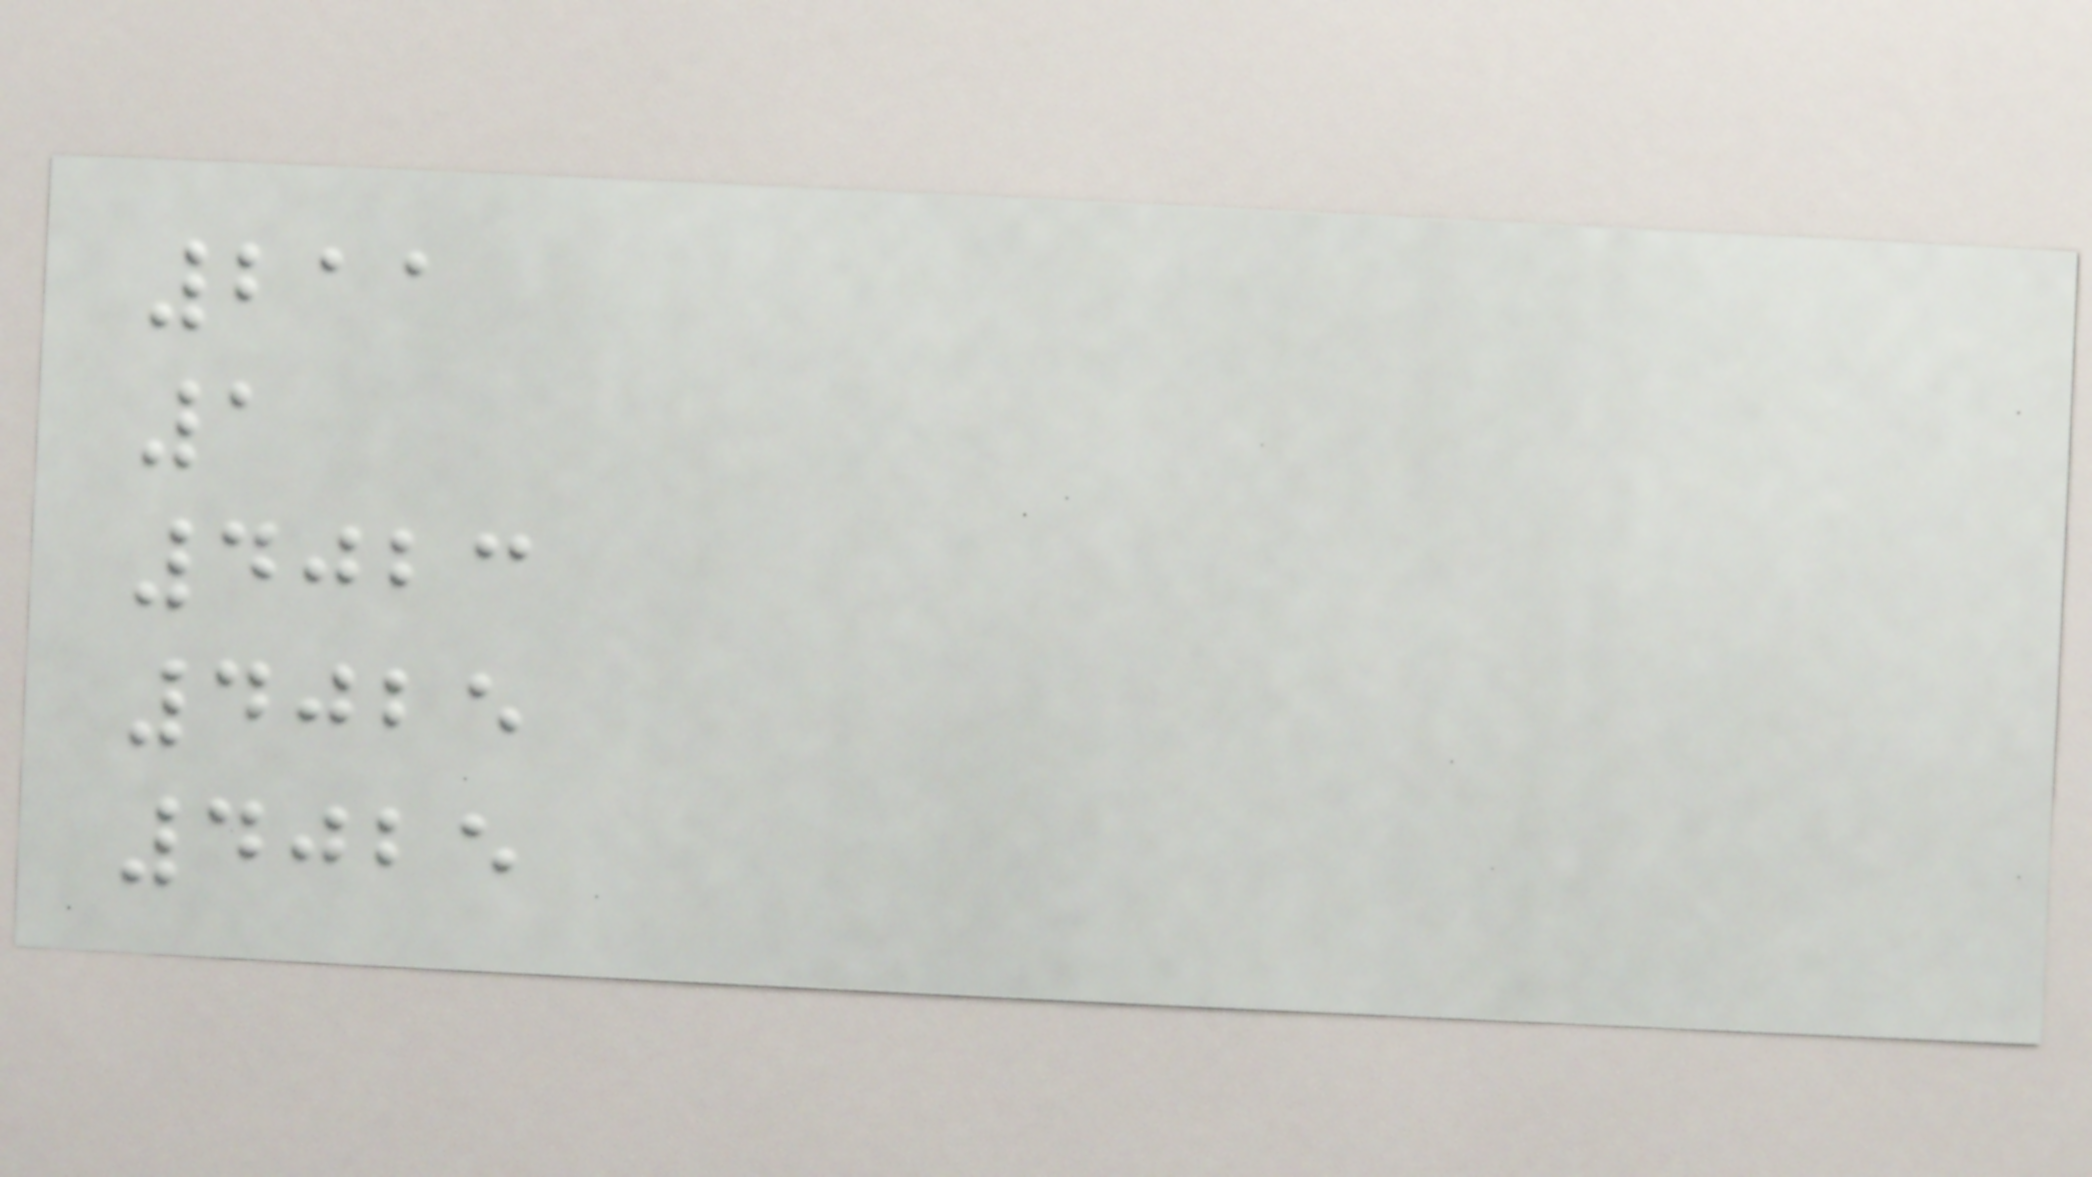211
1
4023
4025
4025
